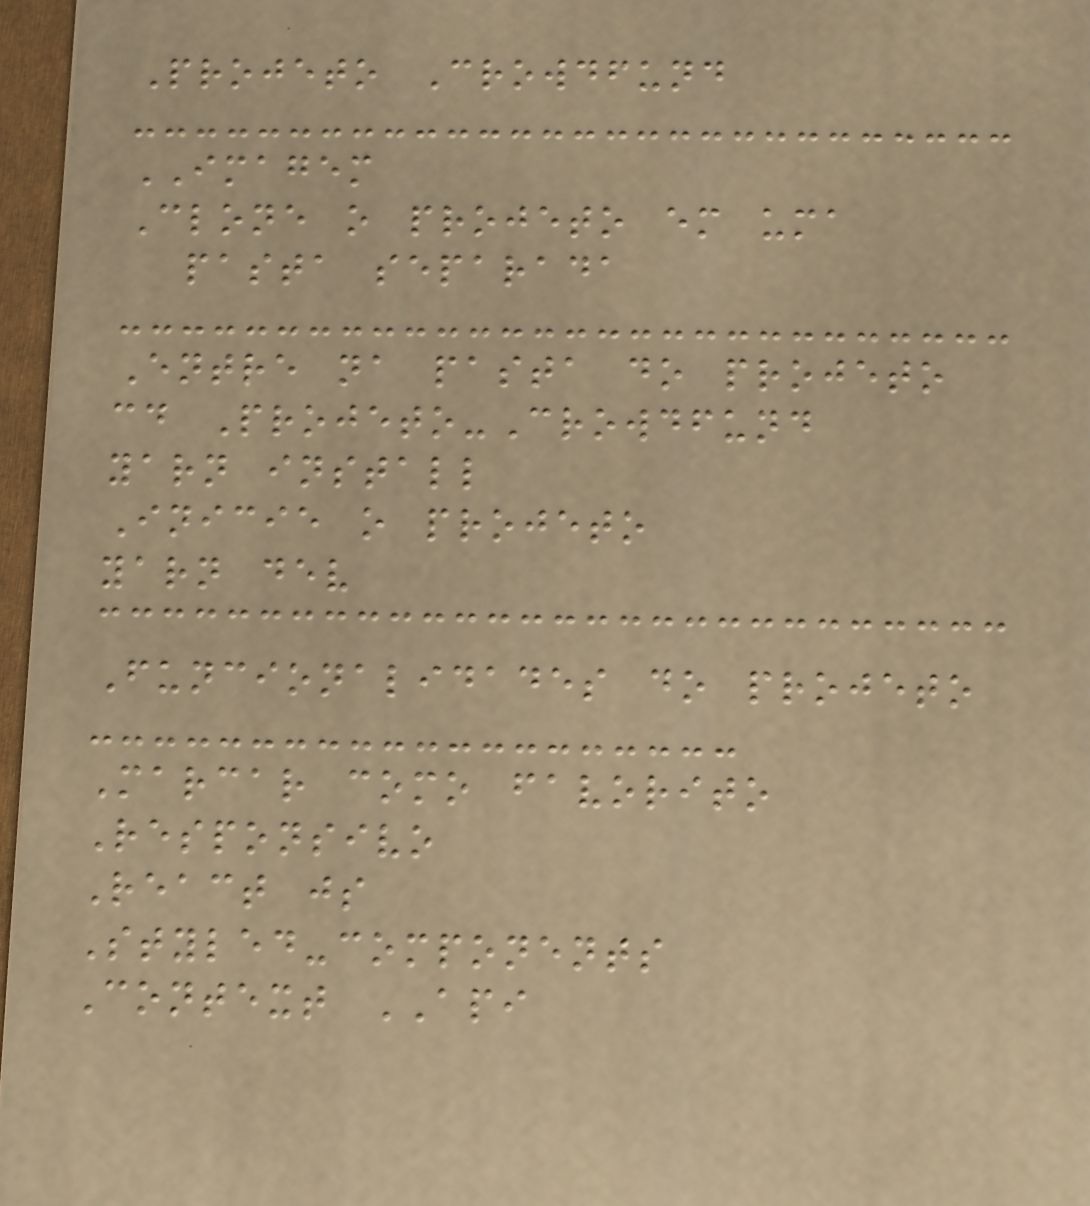Projeto Crowdfund
IMAGEM
Clone o projeto em uma
pasta separada
Entre na pasta do projeto
cd Projeto-Crowdfund
yarn install
Inicie o projeto
yarn dev
Funcionalidades do projeto
Marcar como favorito
Responsivo
React js
Styled-components
Context API
